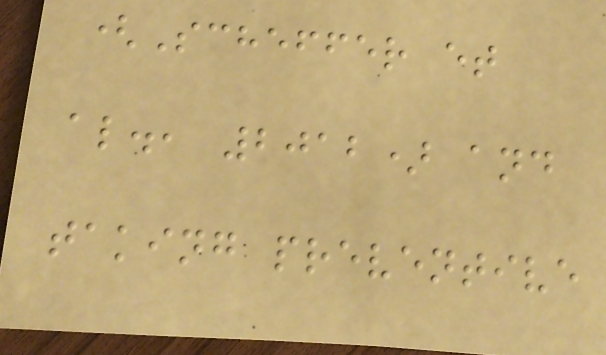(Scheffer et
al., 2012) and
taking preventive
